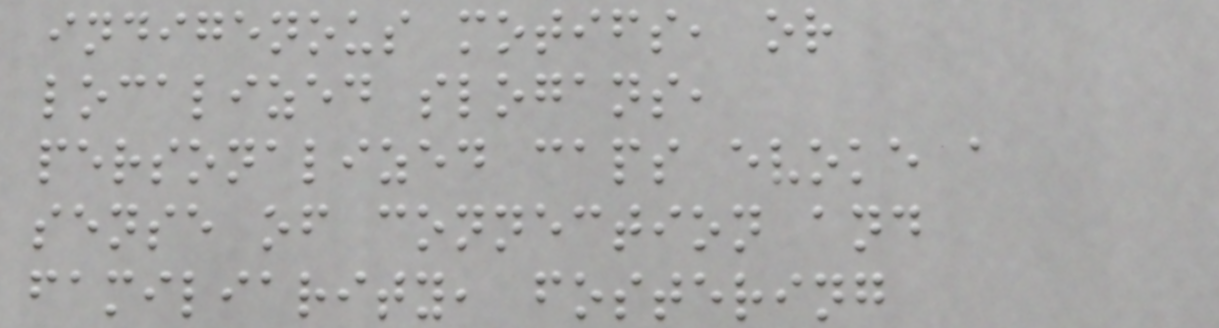indigenous motifs, or
localized slogans,
personalized caps evoke a
sense of connection and
familiarity, fostering
